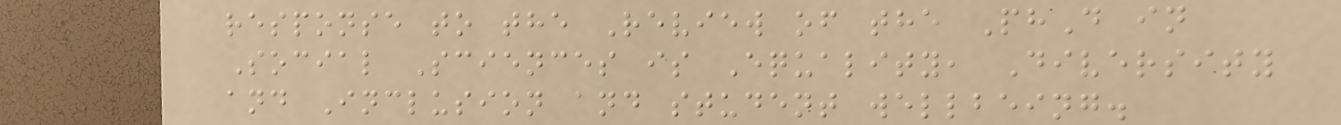response to the Review of the PhD in
Social Sciences is Equality, Diversity
and Inclusion and student wellbeing.
